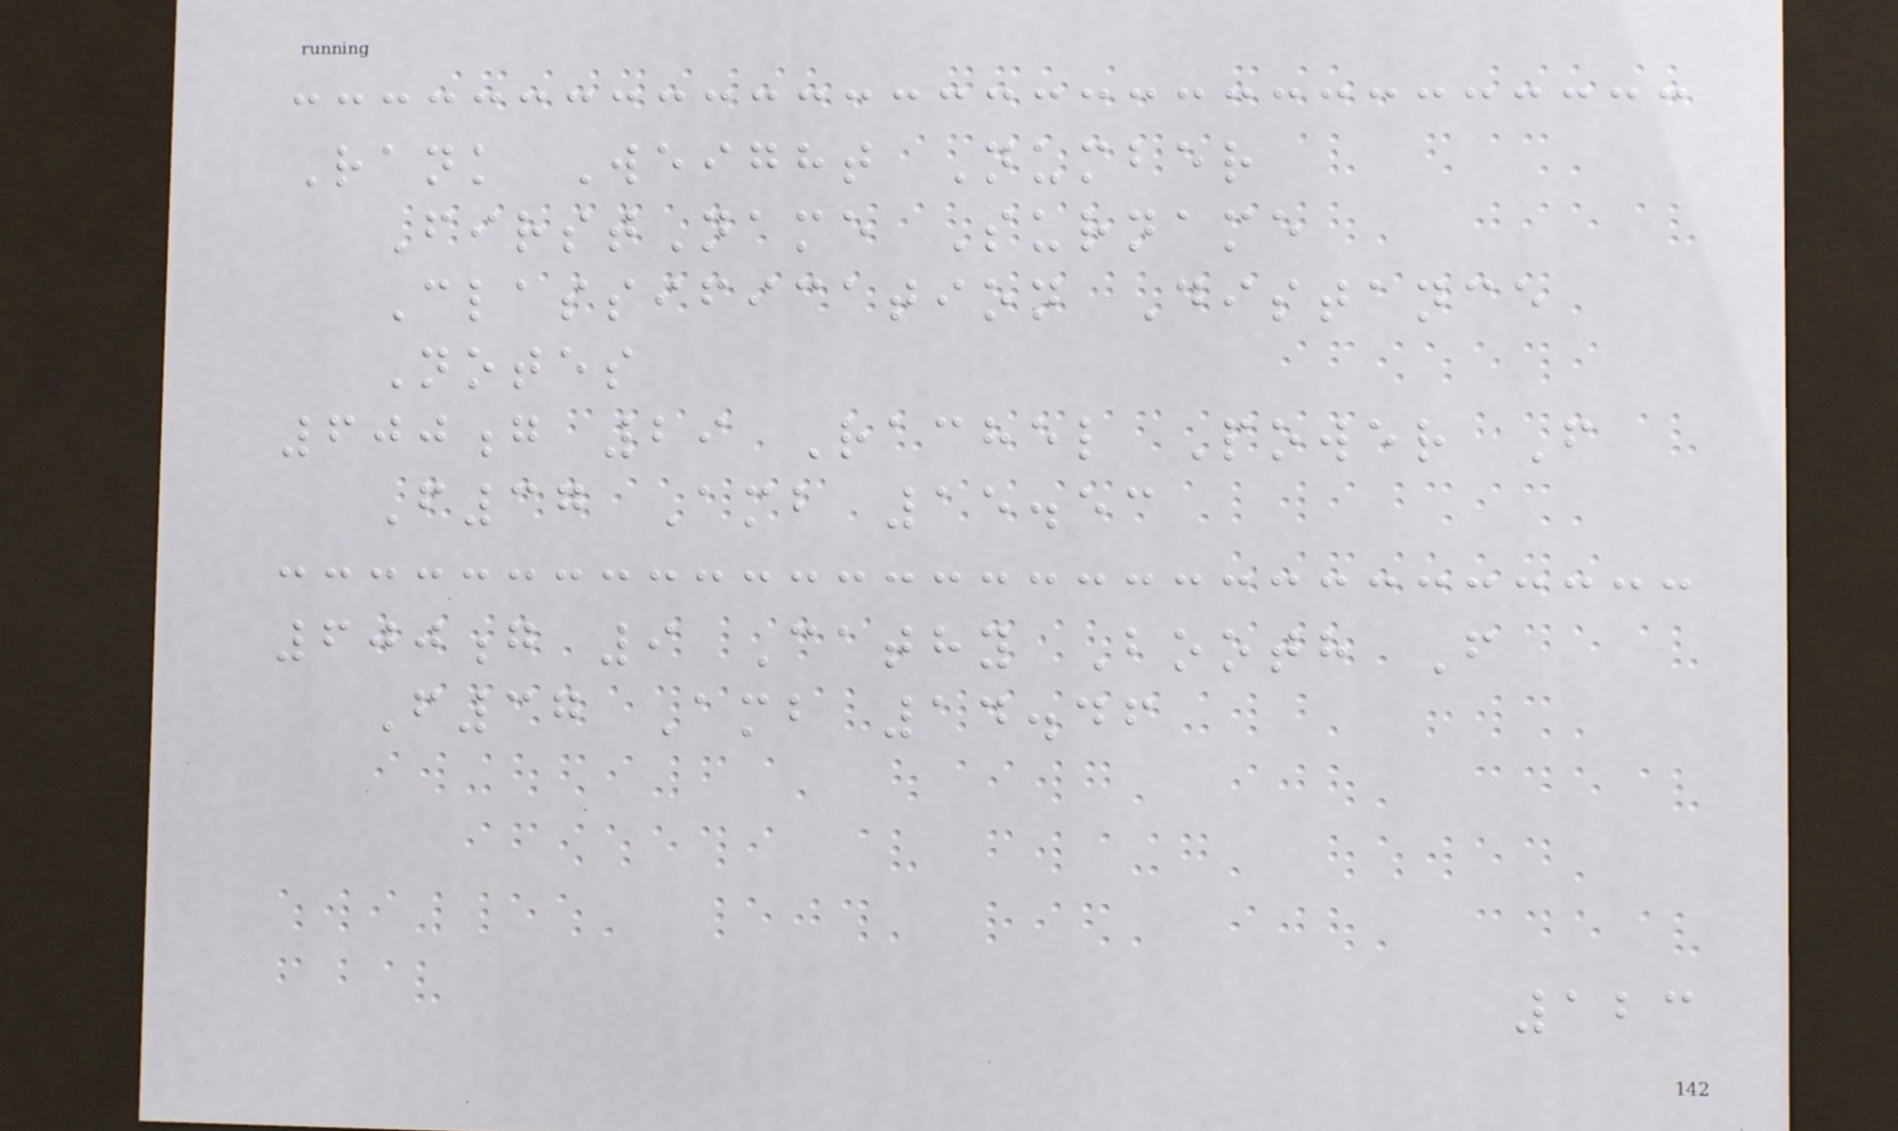Rank Weight Number
FirstName Surname
Classification Distance
Notes
600g 29 Rachel Power F
F37 Amb 15.53
600g 9 Cathy Booth F
F37 Amb 14.46
123
